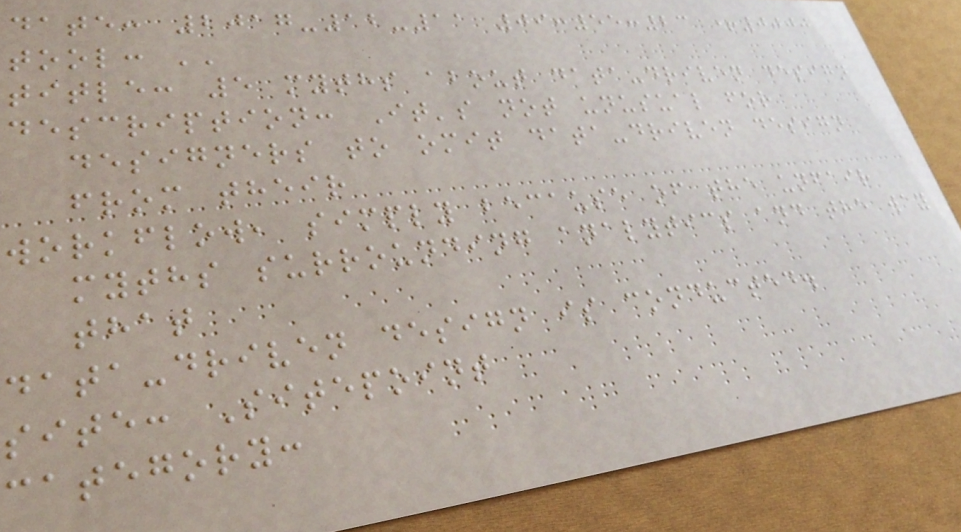date: 2017-12-11 09:55:23 +0000
tool: ''
title: 5 myths about data-driven design
description: It's not unusual for
designers to omit data-driven design
from their
workflow, simply because of the unfair
myths surrounding analytics and the way
that
data-driven design is conducted.
site: Sitepoint
category:
